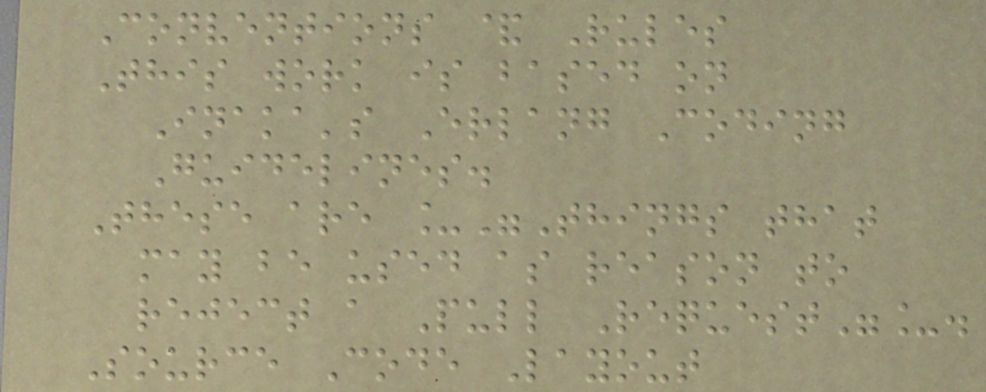Conventions & Rules
This work is based on
Inaka's Erlang Coding
Guidelines.
These are _"Things that
may be used as reason to
reject a Pull Request"_.
Source Code Layout
